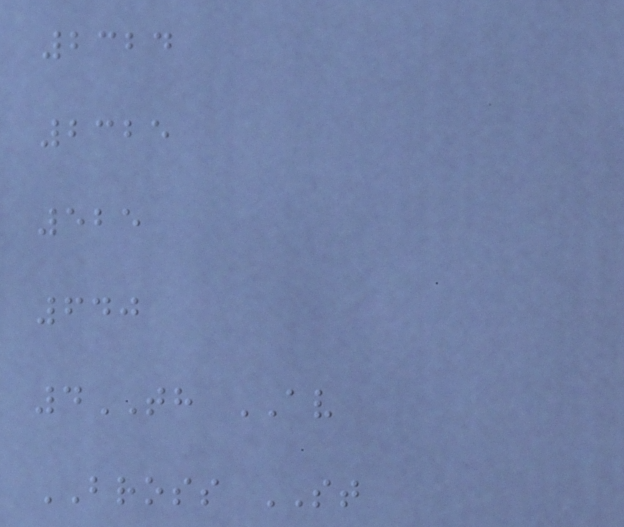2324
2325
525
640
4TH AV
BROSS ST
